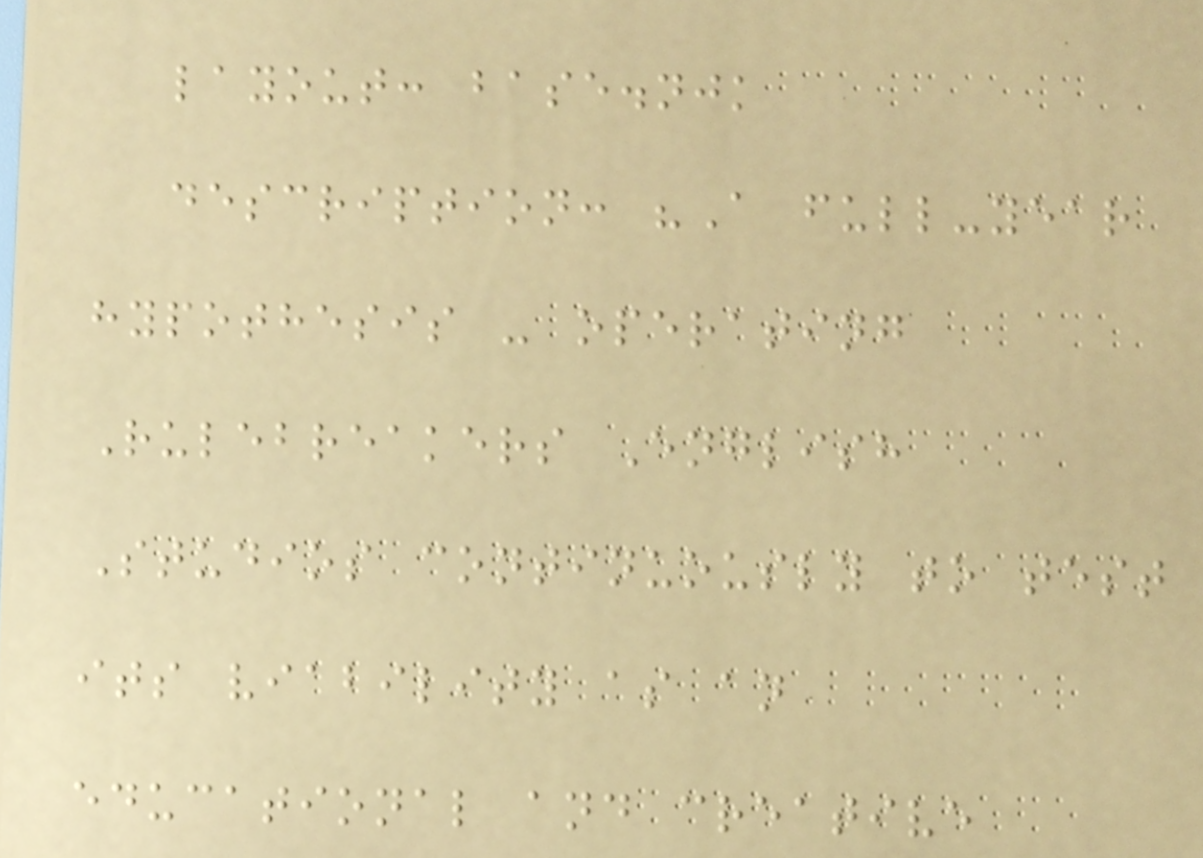layout: base.njk
description: "A full-year
hypothesis - operating
Rulebreakers English
Studios continuously to test
its viability as an
educational and creative
